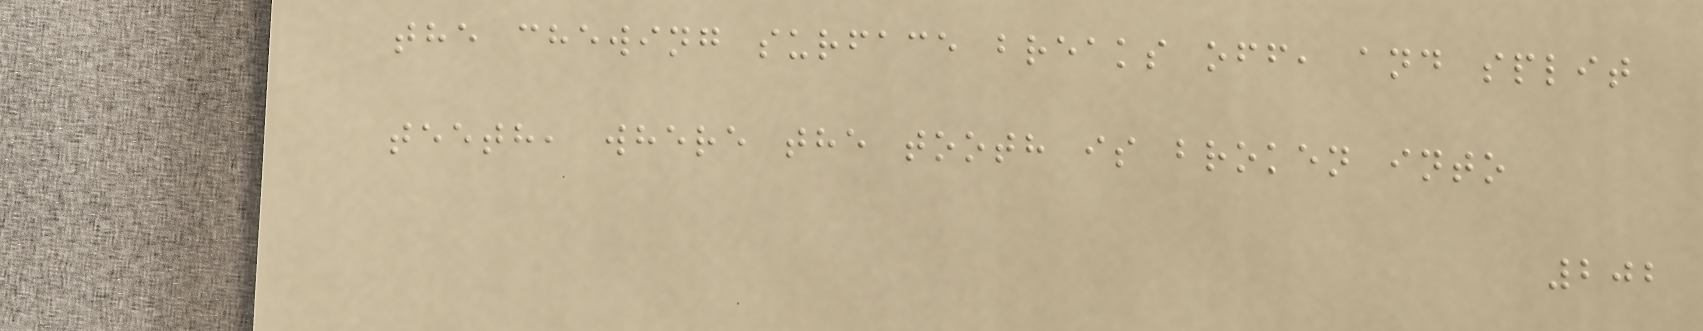the chewing surface breaks off, and split
teeth, where the tooth is broken into
202
